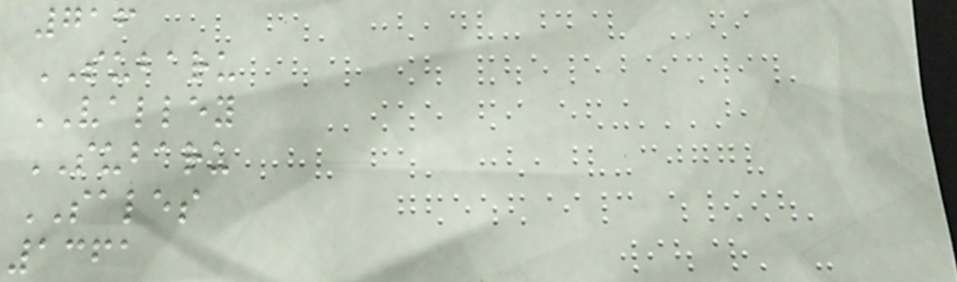716
SUBARU
VALLEY
SUBARU
SALES
1361
